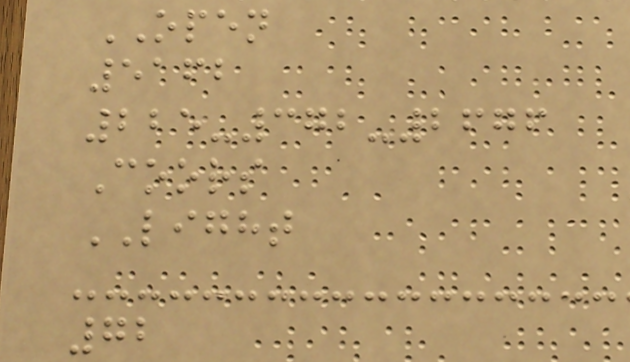OPEN
5162
225-372-2676
Coors
LIGHT
72
